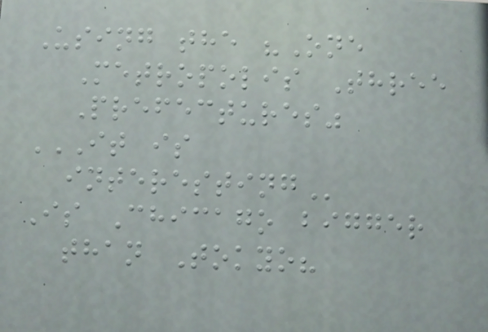Using the "One
Metropolis Three
Prefectures"
IT IS
INTERESTING
Is Chicago bigger
than Tokyo?
